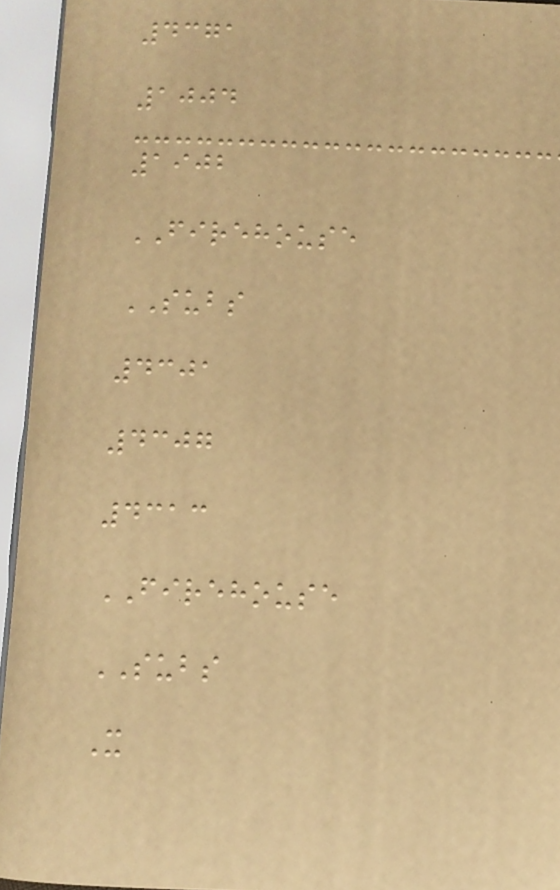4371
1004
1902
FIREHOUSE
SUBS
4301
4307
4313
FIREHOUSE
SUBS
X
